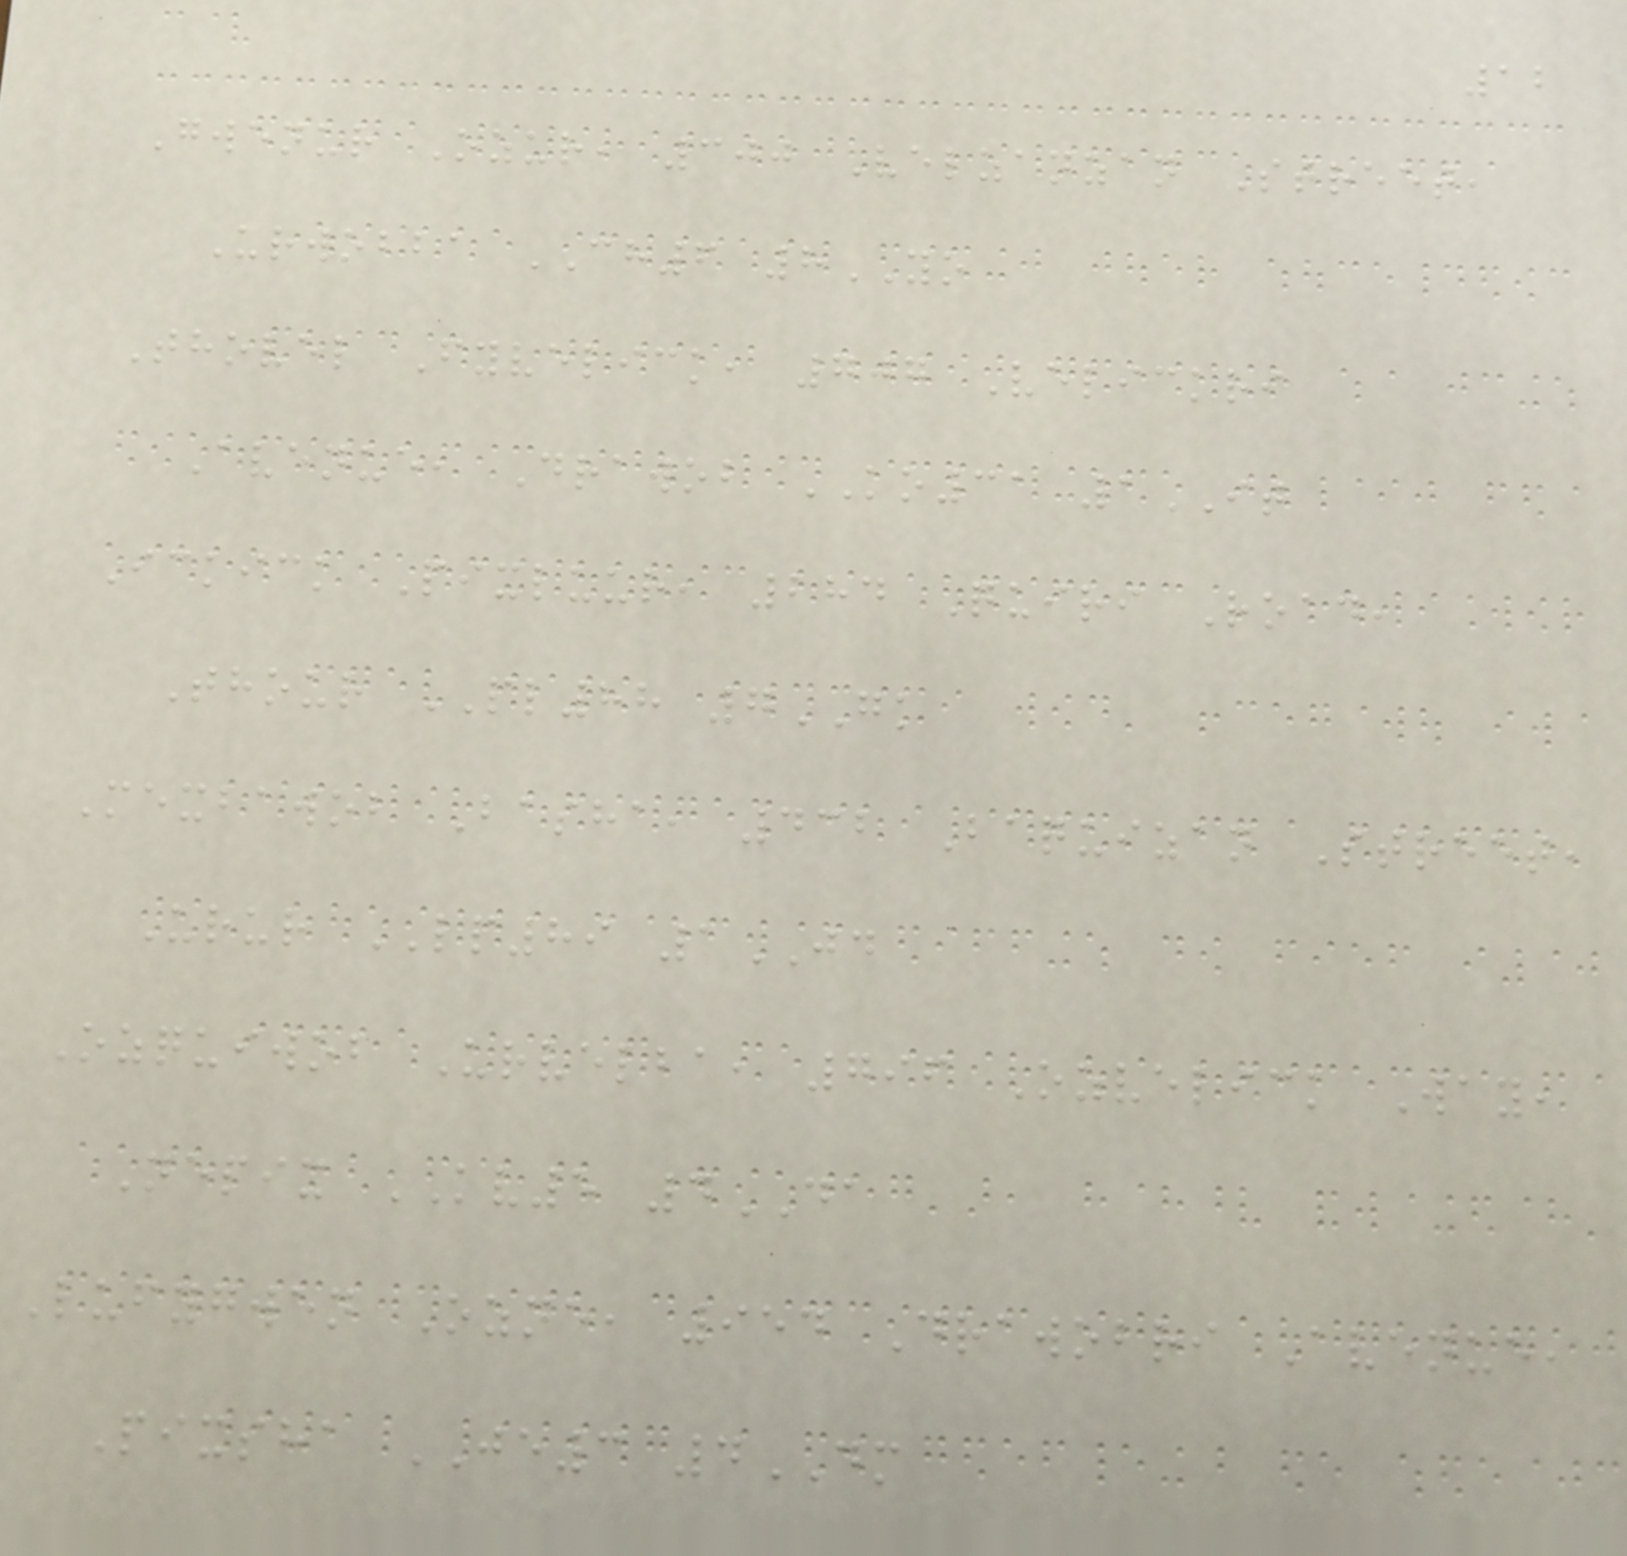12
Gwenur Ozur, 300 Velzanzan Street,
Urwobba CH6 8YO
Thovel Fyvelick, 707 Velickri
Avenue, Drawob KO31 1IT
Ickick Pixluur, 284 Quiri Road,
Thour PL88 7GK
Mexbawob Basha, 432 Baquizan Street,
Urur LP89 1JD
Ozquiwob Urvelba, 796 Ozvelick Way,
Nepix KV5 4DA
Lufygwen Ozne, 954 Drawobri Avenue,
Pixsha JE3 4DM
